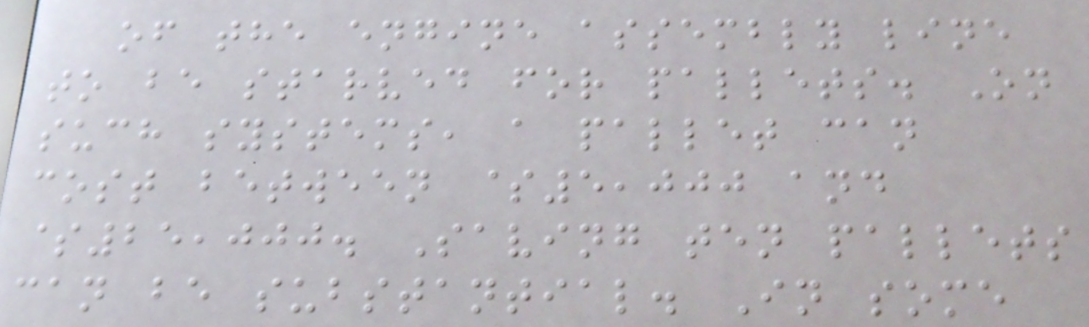of the engine assembly line
to be starved for pallets. On
such systems, a pallet can
cost between $5,000 and
$25,000. Saving ten pallets
can be substantial. In some
